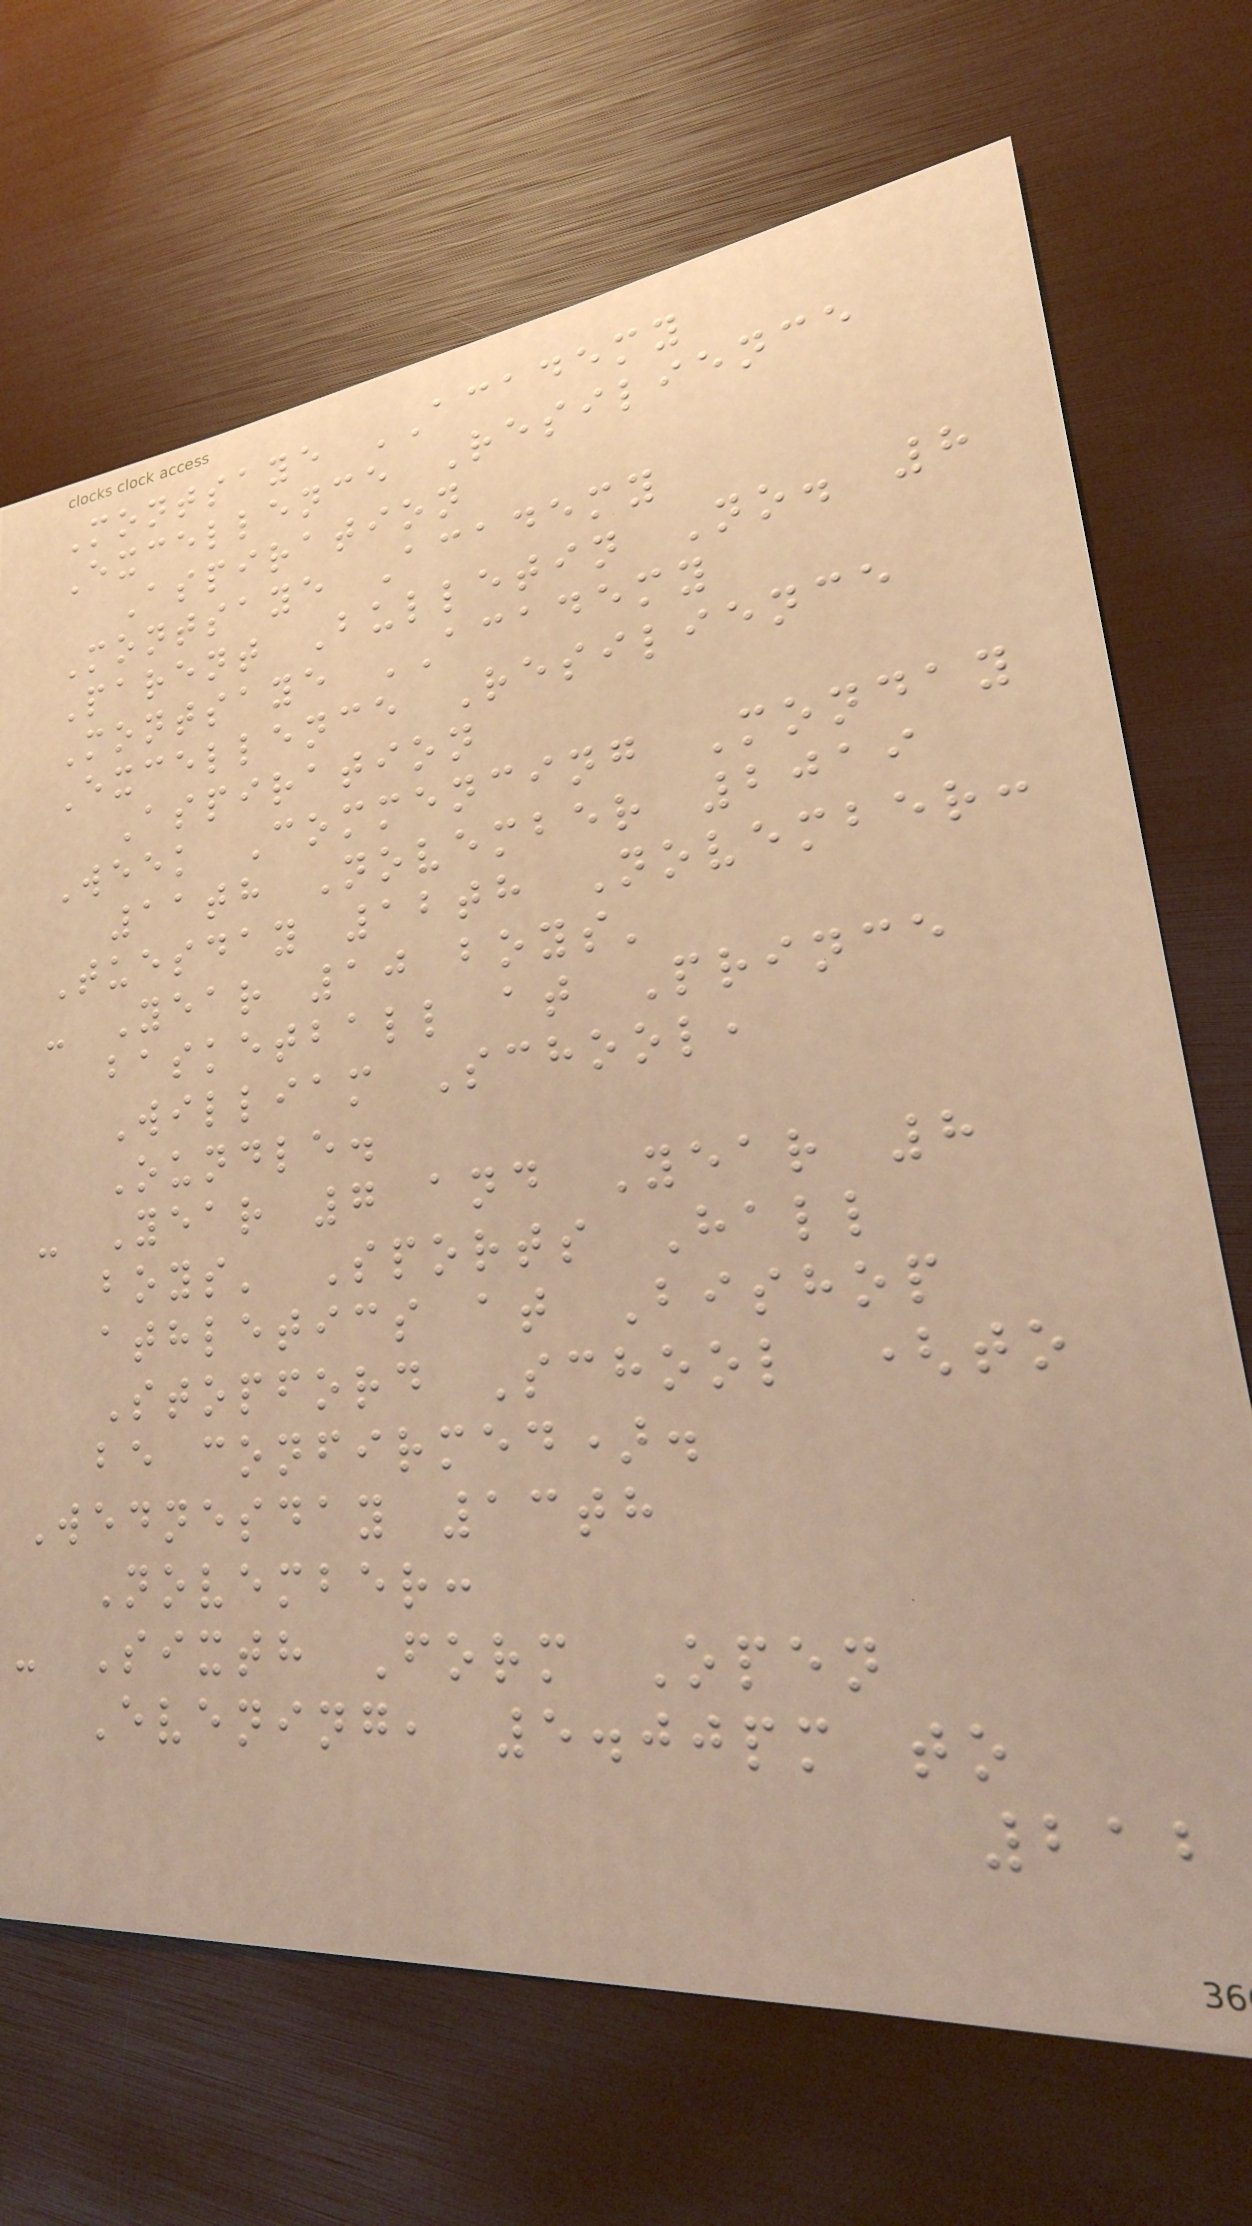Montsaye ACADEMY
Excellence Resilience
Aspiration
Montsaye Academy
Parent Bulletin No. 8
Montsaye ACADEMY
Excellence Resilience
Aspiration
Week Commencing Monday
11th November 2019
Tuesday 12th November:
- Year 10 boys'
basketball at Prince
William School,
Oundle.
- Year 7 and Year 8
boys' Sports Hall
athletics at Bishop
Stopford School (to
be confirmed).
Wednesday 13th
November:
- Sixth Form Open
Evening, 5.00pm to
212
